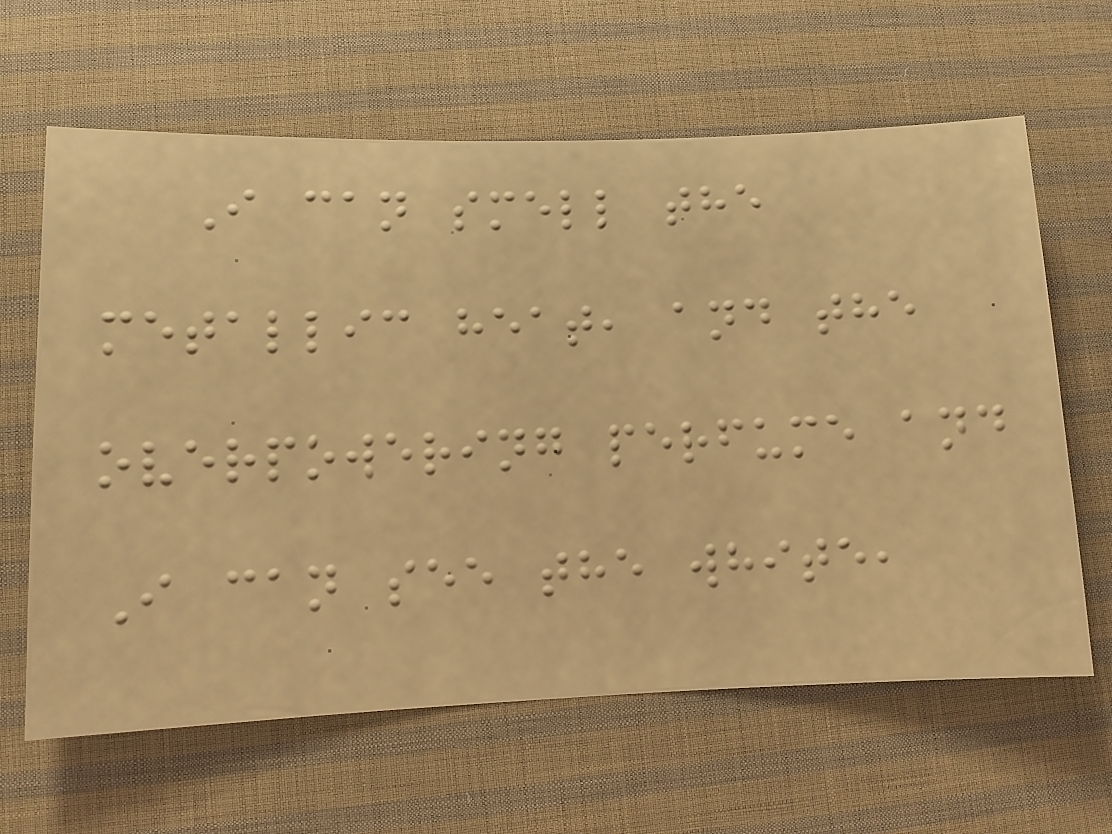I can smell the
metallic heat, and the
overpowering perfume and
I can see the white,
